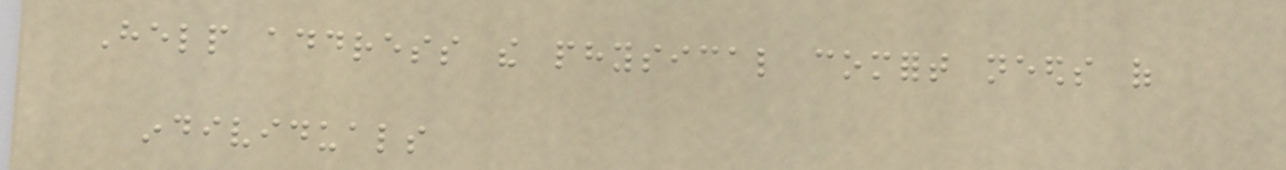Help address the physical comfort needs of
individuals
